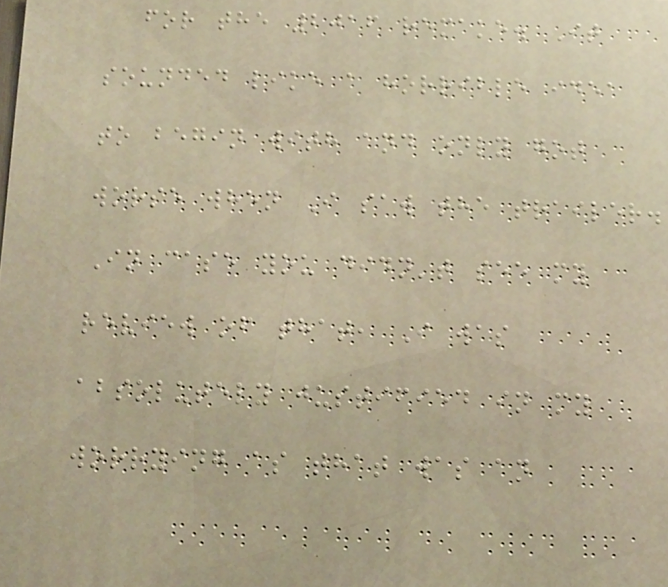for the 2016 remake. It
sounded like a horrible idea
to begin with and only got
worse when I saw the trailer.
In case you didn't see my
review of that, I was
absolutely justified in my
worrying as that was an
